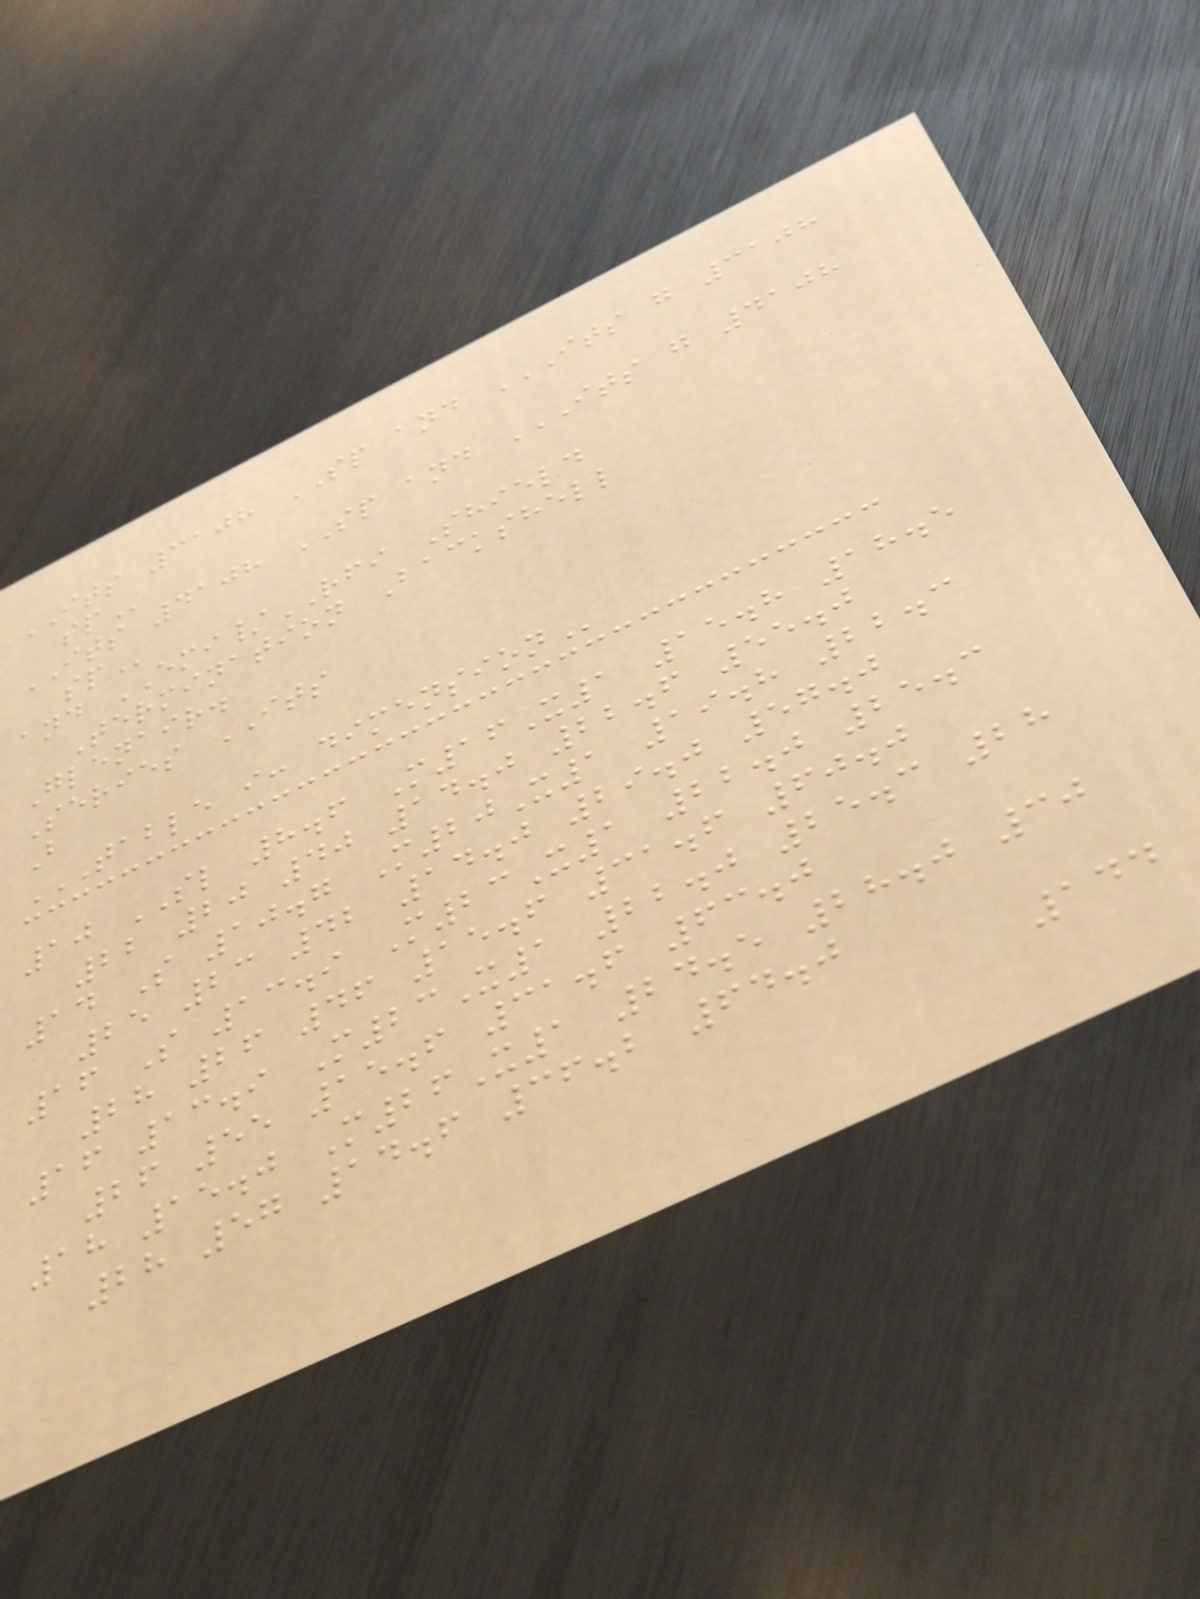ITS 3108 SP and ITS G 3108
SP
ITS 4108 SP and ITS G 4108
SP
and EMI/RFI Shield
Termination Backshell
Glenair.
Series ITS
B
TABLE I: DIMENSION
10 SL 8.6 M16X1 15.8 18.5
22 20 40 14.0 22.6 55.0
14 S 10.7 M20X1 19.8 22.3
25 23 42 14.0 29.0 57.0
16 S 13.9 M23X1 22.0 25.3
28 26 46 15.6 31.6 60.0
16 13.9 M23X1 22.0 25.3 28
26 55 15.6 31.6 63.0
18 15.0 M26X1 24.5 28.0 30
28 57 14.6 36.2 64.0
144
